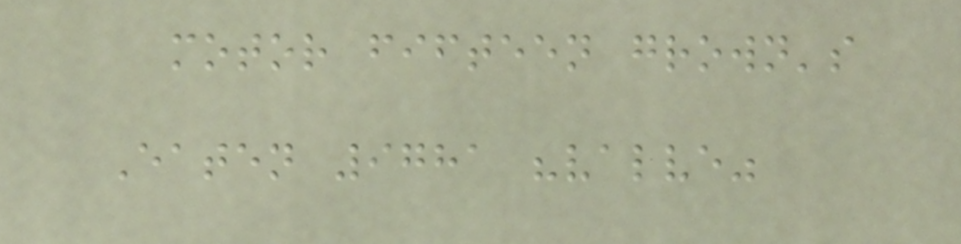motor fifteen grown's
Eaten 9781 "valve"
